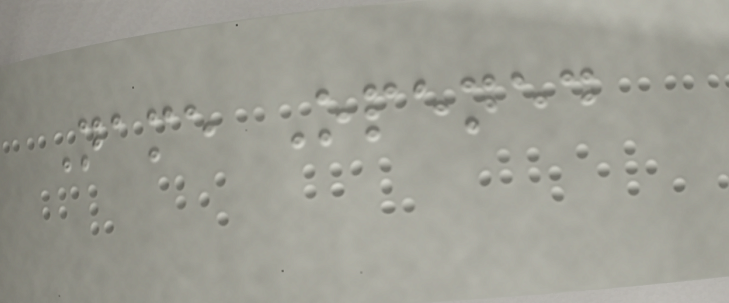Name Opened
